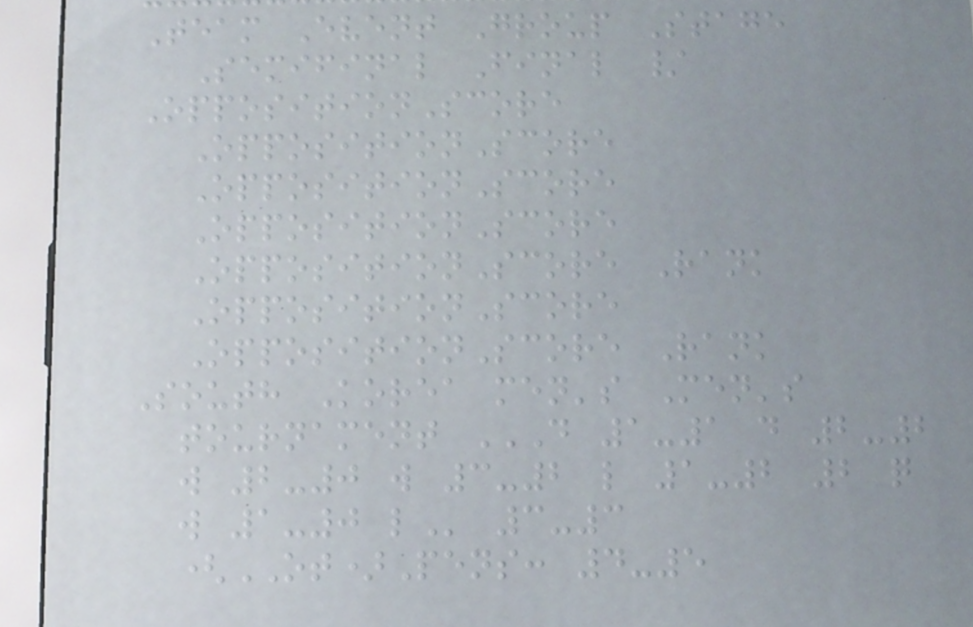Team Event Group Stage
Semifinal Final /
OppositionScore
OppositionScore
OppositionScore
OppositionScore
OppositionScore Rank
OppositionScore
OppositionScore Rank
South Korea men's Men's
tournament D 1-1 D 2-2
W 2-0 W 3-2 L 1-2 2 Q
W 1-0 L 3-3
(OT)Pens: 4-5
